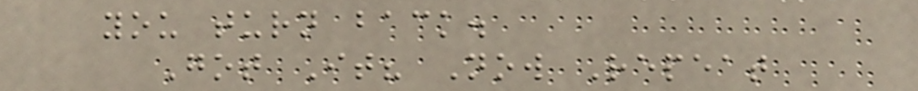you turn back.
Got It? Now Repeat
